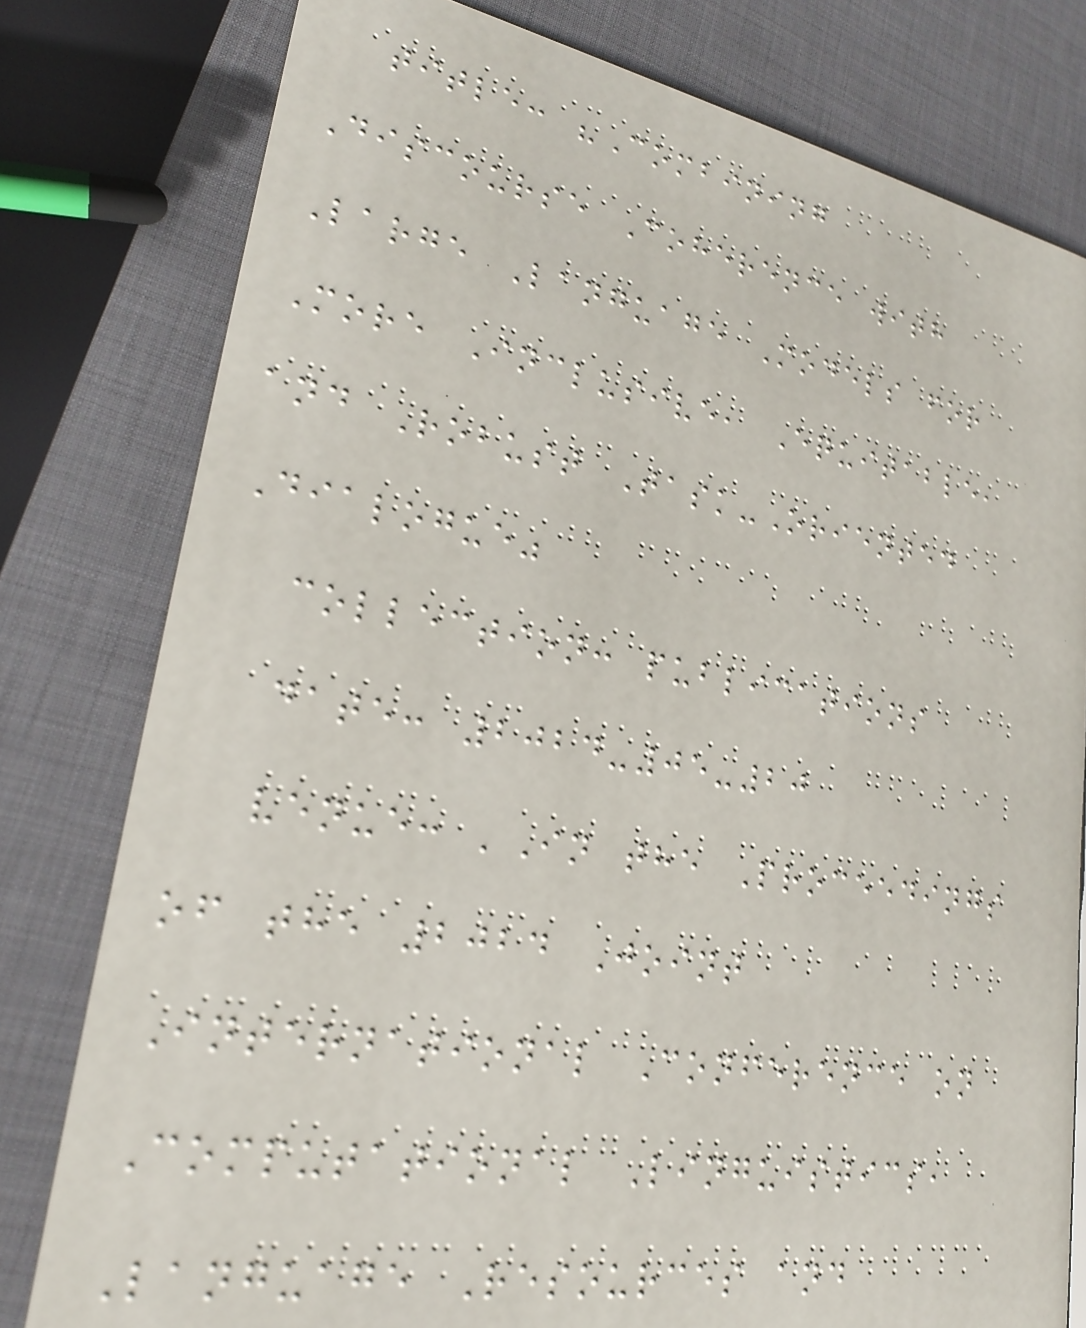title: "Combining
Discourse Coherence with
Large Language Models for
More Inclusive, Equitable,
and Robust Task-Oriented
Dialogue"
collection: publications
date: 2024-05-20
venue: 'In the Proceedings
of the 2024 Joint
International Conference on
Computational Linguistics,
Language Resources and
